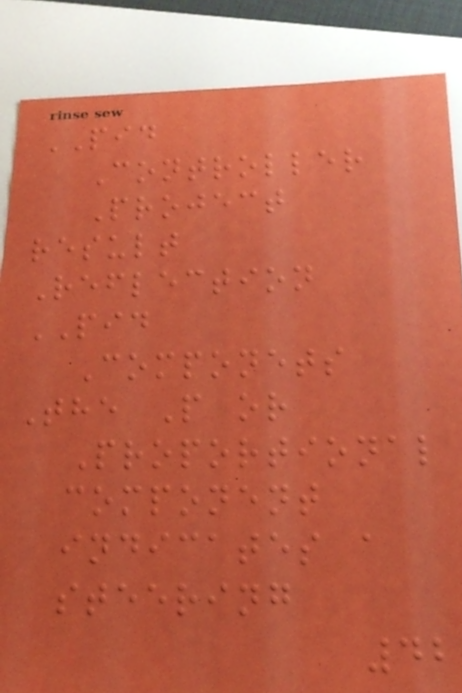PID
Controller
Project
result
Reflection
PID
Componets
The P or
Proportional
component
indicates a
steering
42
